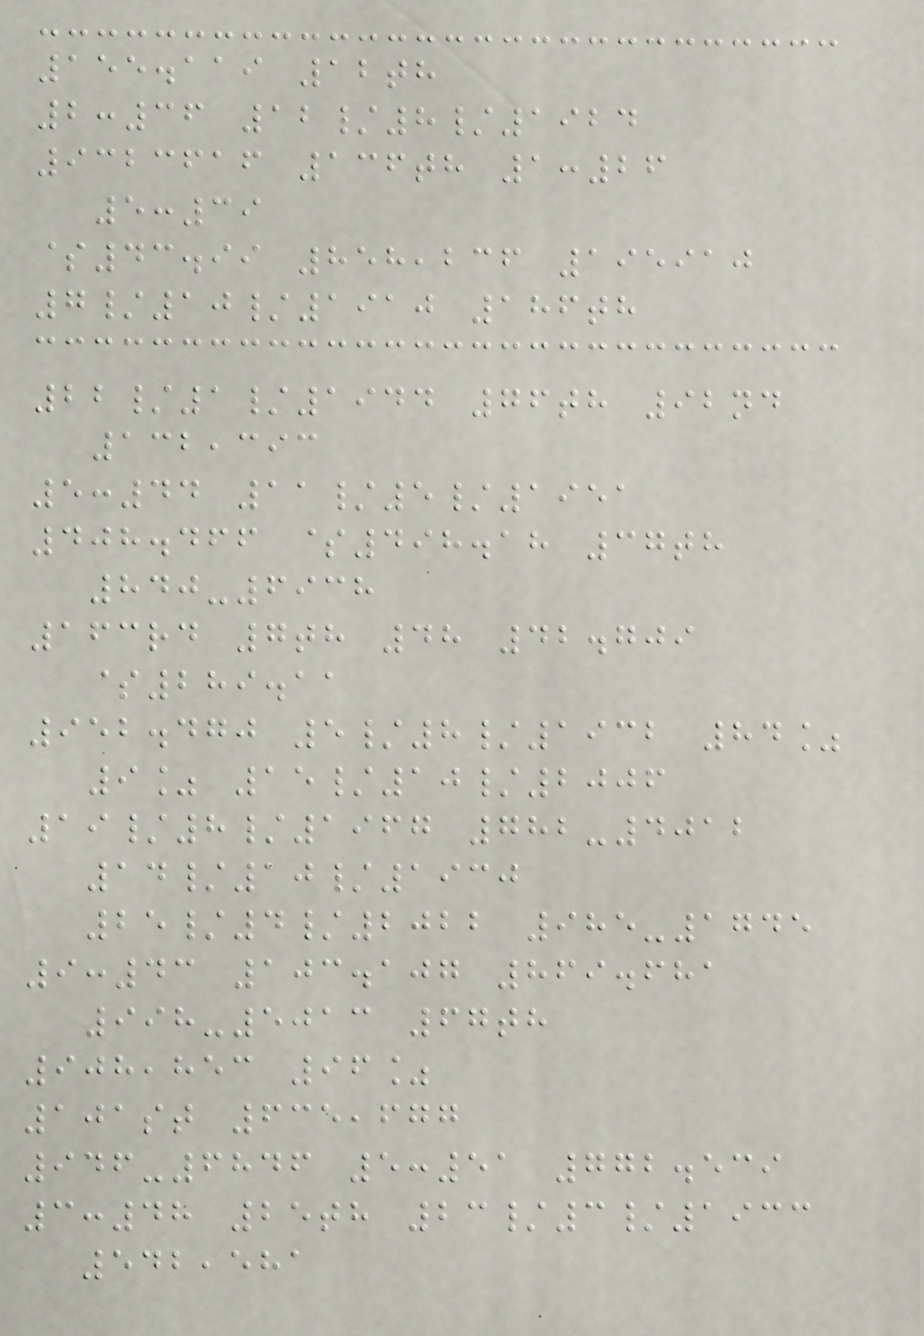155.119 12th
2:36 12/8/1924
9323616 136th 1:26
5:39
$43.99 858,236 195910
7/10/1910 186th
22/1/1944 76th 92nd
132,393
5:44 11/5/1951
408.466 $498.18 37th
840-6938
163rd 7th 48 42.709
$289.11
952.470 5/8/1932 84%
9% 15/10/2006
19/8/1967 782-4012
14/10/1930
25/4/2022 985-1745
9:43 103.107 869.681
998-5013 67th
908,853 96%
101st 635,677
946-6846 5:51 772.539
3:48 25th 23/3/1933
542,581
